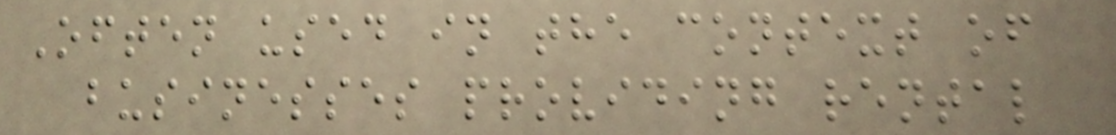Often used in the context of
businesses providing rental
